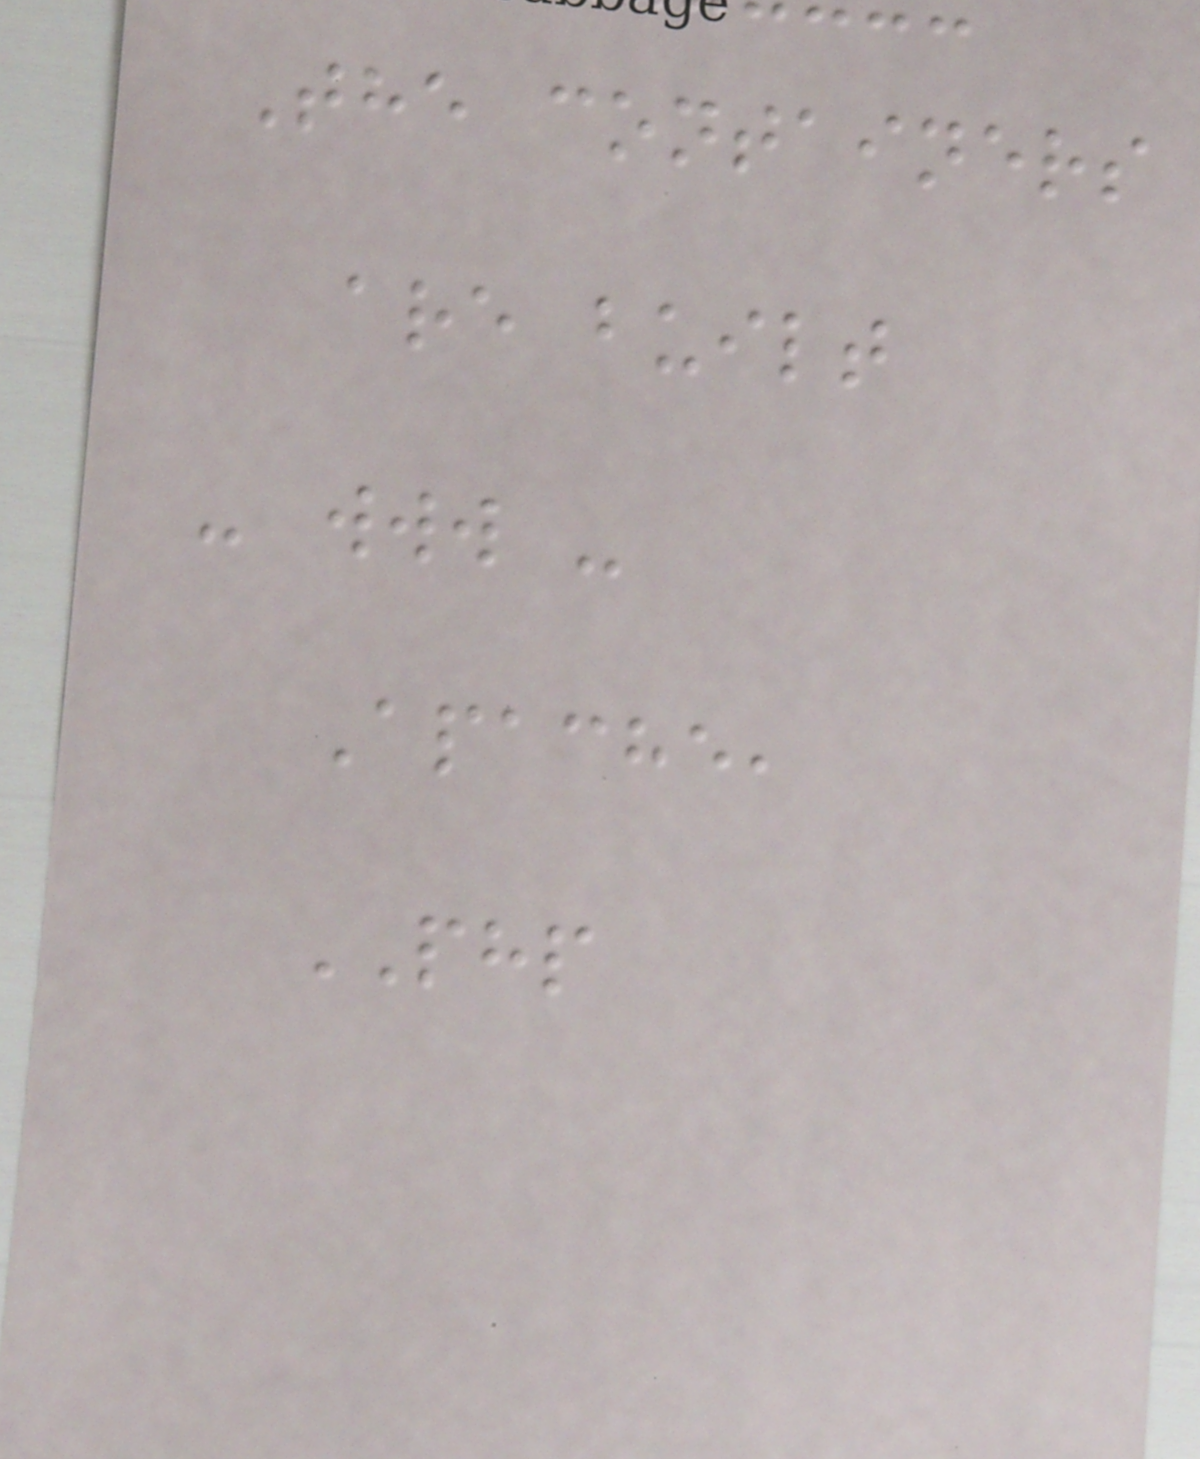The containers
are built
- www -
Apache,
PHP
